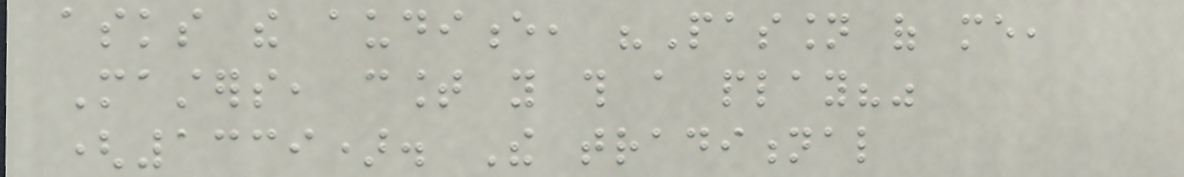asks the audience, "Passion of me,
Masters, count you this a play?"
(1339). The traditional
